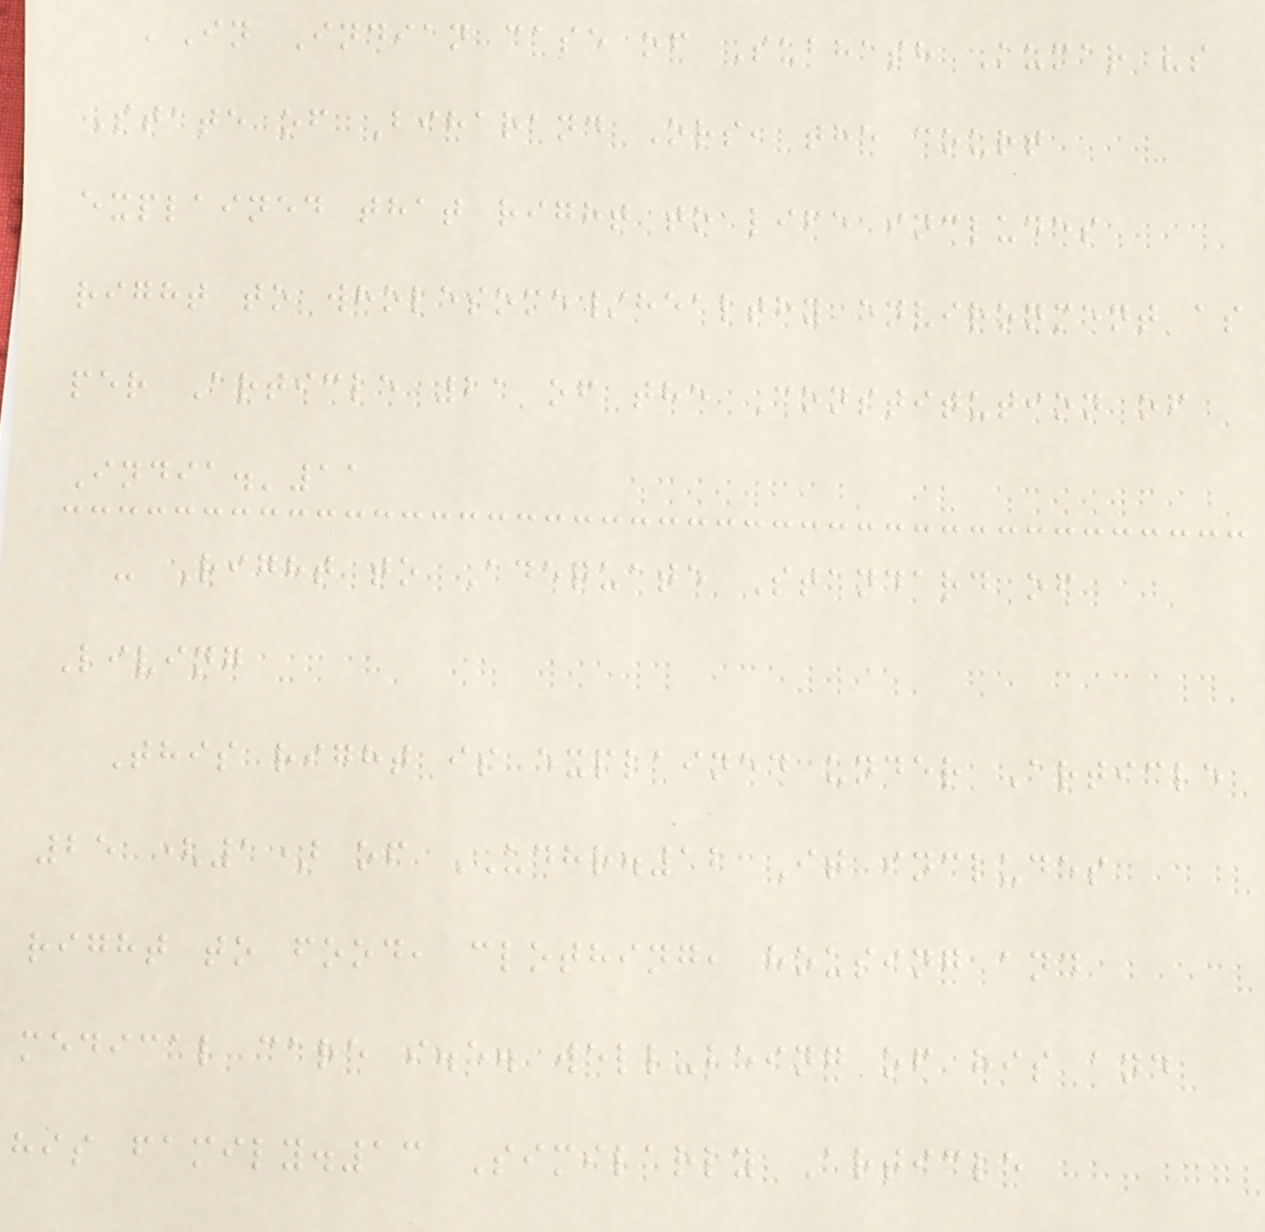'In Indian case of Subhash Kumar vs
State of Biharand Ors, the court
explained that right to life includes
right to wholesome/healthy environment as
per Article 21 of the Constitution of
India.'11
- Right to Adequate Standard of
Living
This right is explained under Article
25 (1) of UDHR.12 It includes
right to food, clothing, housing and
medical care i.e. well-being of his and
his family.13 Similarly Article
